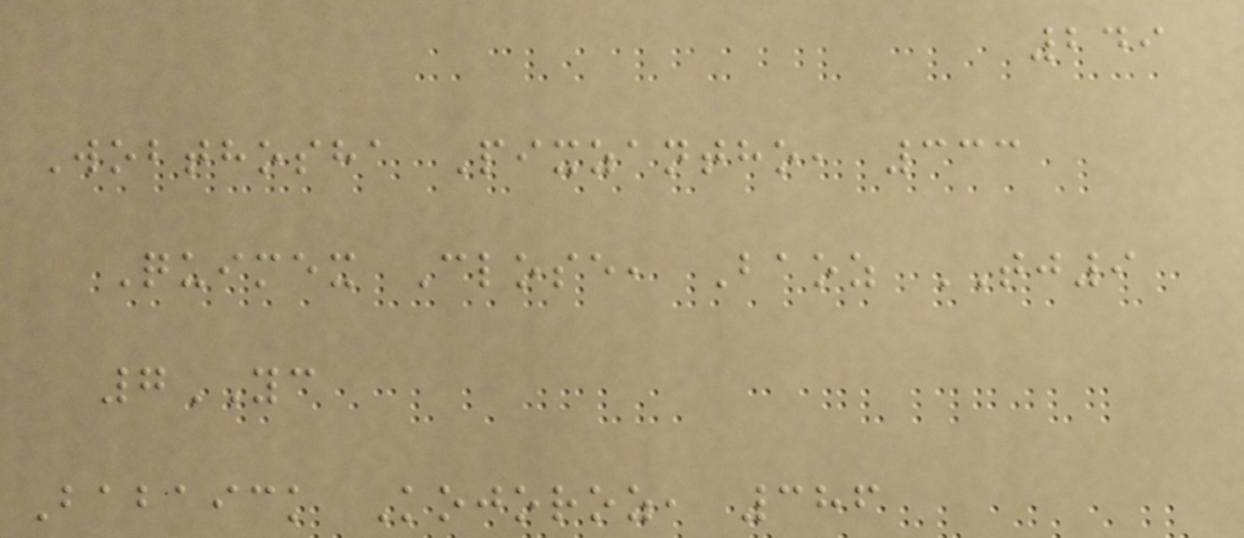249
Wobthosha Pixzantho, 333
Quimex Close, Baoz TJ9
7YC
Babaick Kojoroz, 386
